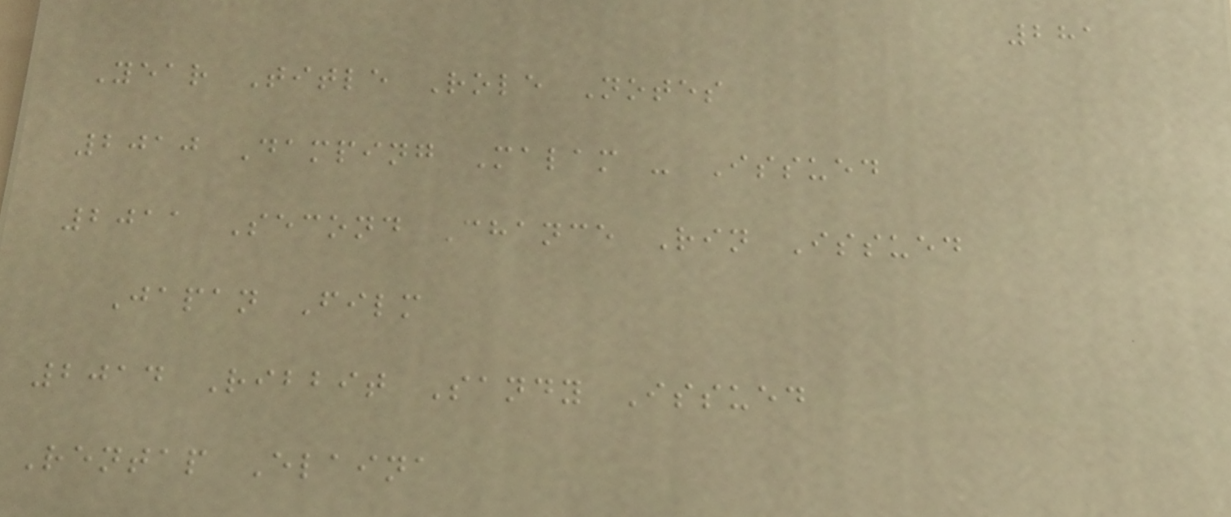281
Year Title Role Notes
2010 Damping Malam - Issued
2011 Second Chance Rin Issued
Japan Film
2014 Ribbit Sandy Issued
Rentap Elaina
